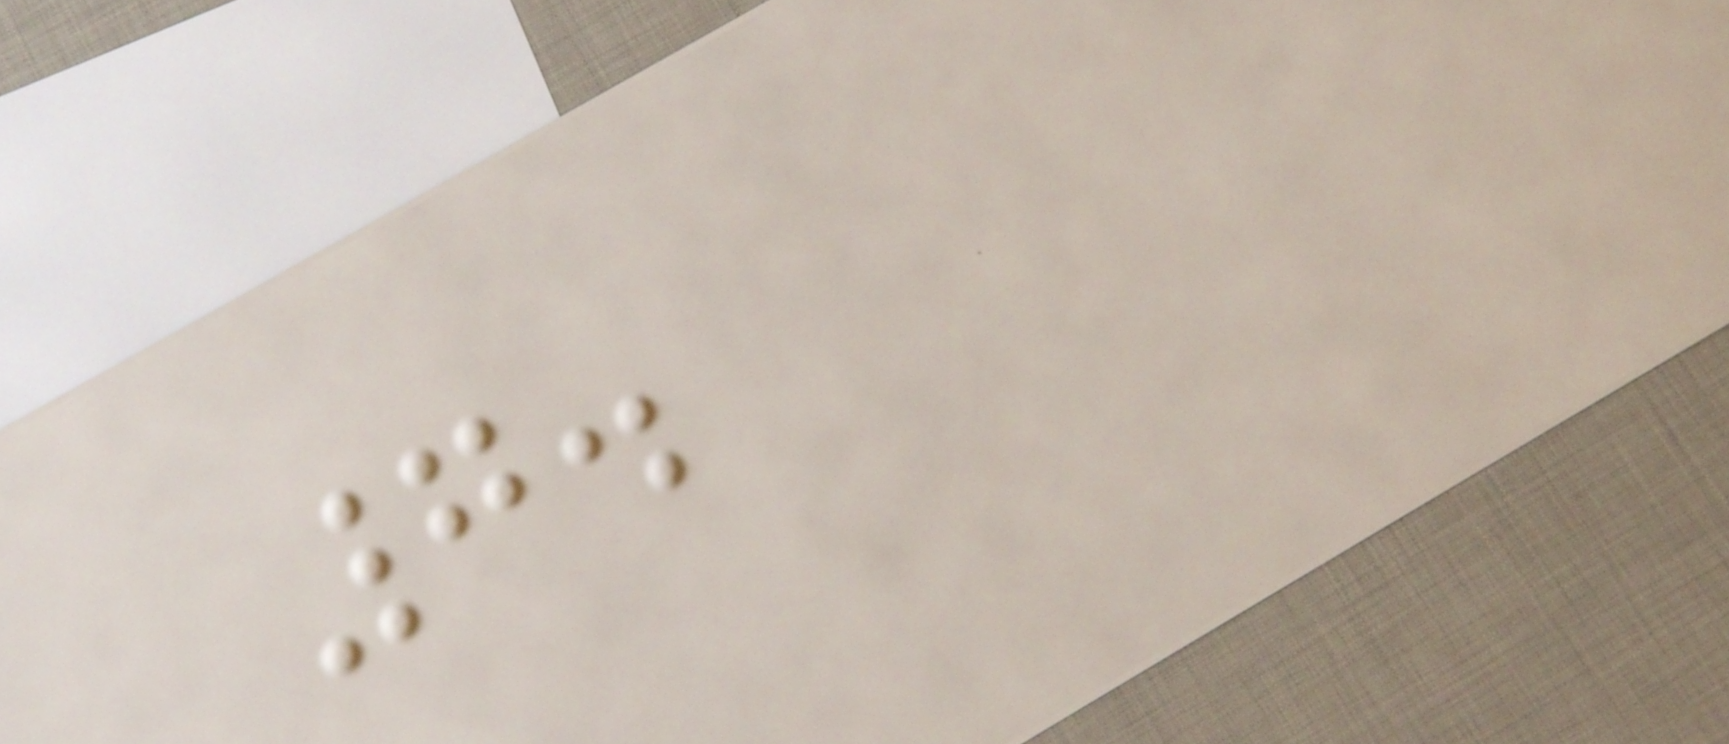7.
